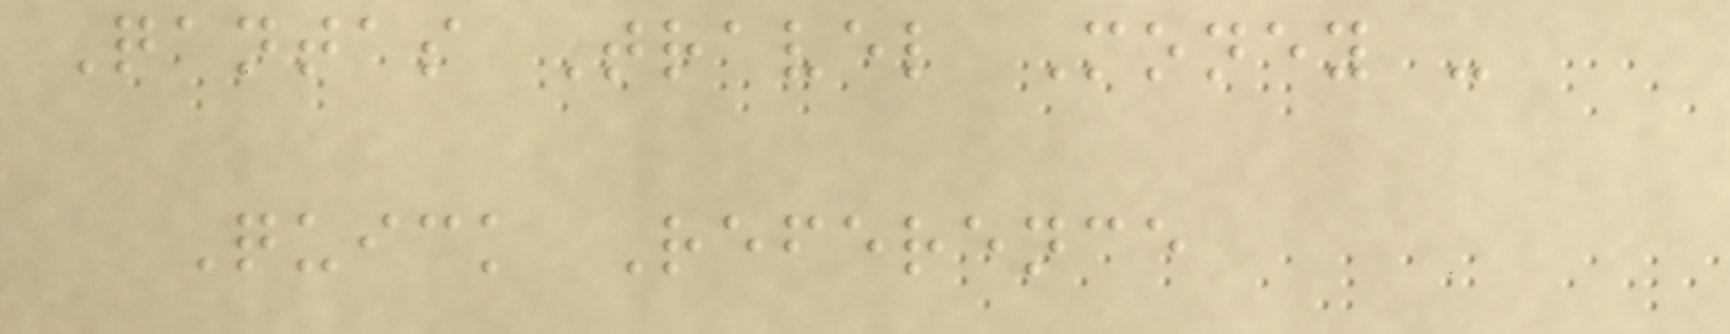Qantas Travel Money -
Quick Reference
